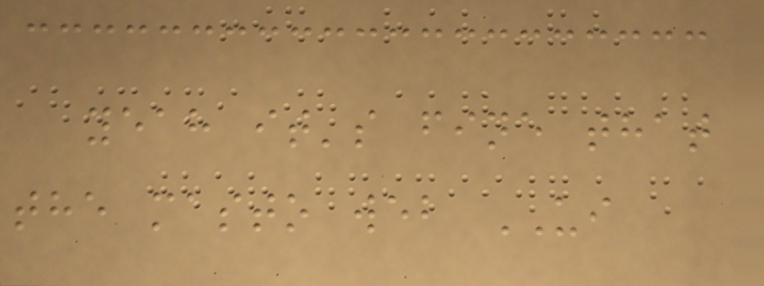yeah it's fine that
the masto web UI
